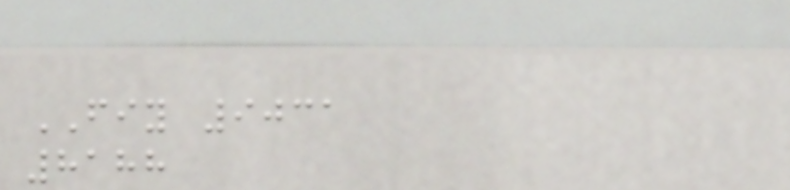FIY 9031
8188
